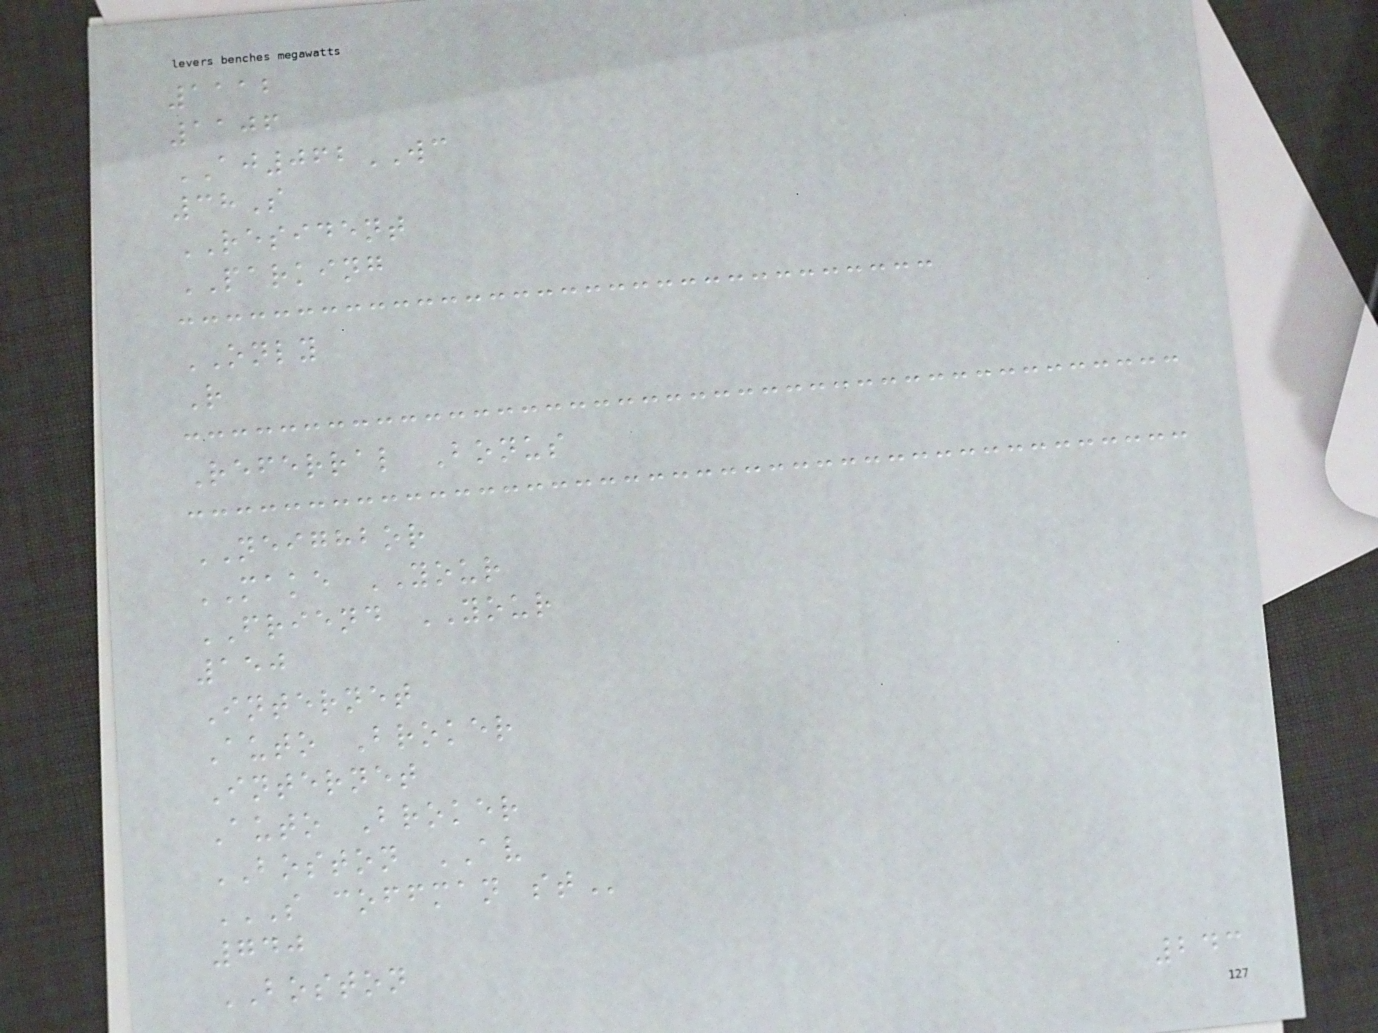1112
1106
AJ062WC
38S
RESIDENT
PARKING
ONLY
R
Referral Bonus
NEIGHBOR
MAKE YOUR
FRIEND YOUR
150
Internet
Auto Broker
Internet
Auto Broker
BOSTON AV
S COFFMAN ST
740
BOSTON
243
